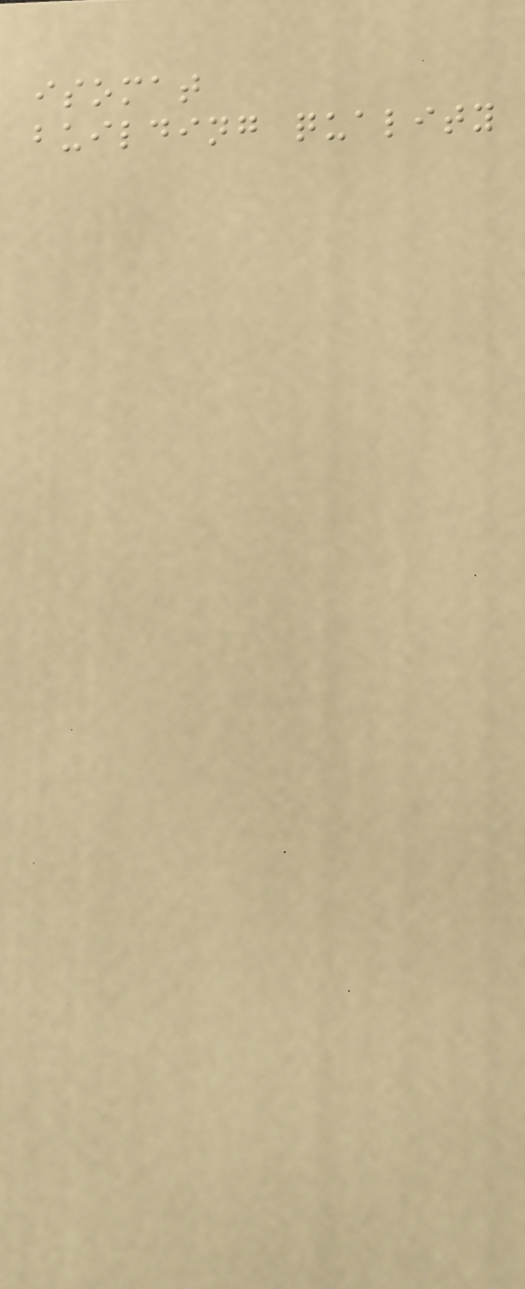isomat
building quality
